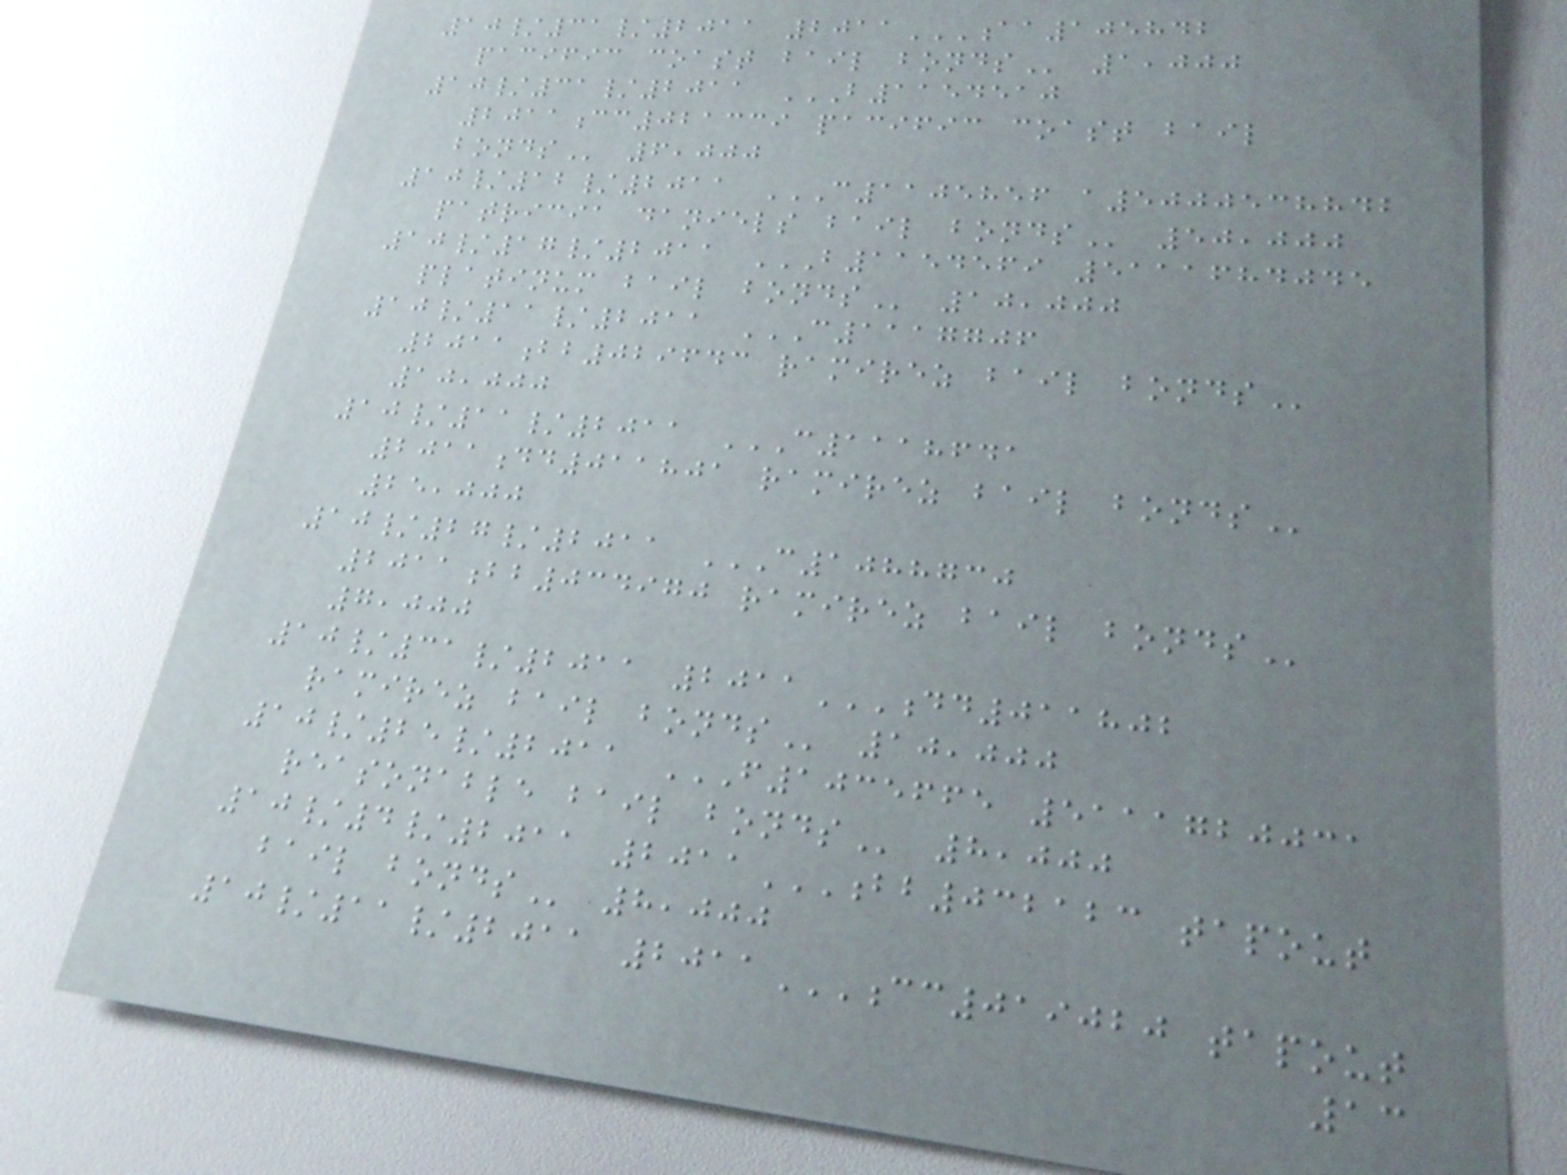10/31/2011 2011AA105842
PACIFIC COAST BAIL BONDS 1,000
10/31/2011 B1154510
2011CC021339 PACIFIC COAST BAIL
BONDS 6,000
10/12/2011 C1105856 A5000538842
PATRICIA DANIELS BAIL BONDS 50,000
10/17/2011 B1154569 5111684045
PLATINUM BAIL BONDS 10,000
10/11/2011 C1117706
2011BB029643 RAMIREZ BAIL BONDS
10,000
10/11/2011 C1118641
2011DD011801 RAMIREZ BAIL BONDS
25,000
10/27/2011 C1088730
2011BB034970 RAMIREZ BAIL BONDS
7,000
10/31/2011 2011DD011802
RAMIREZ BAIL BONDS 10,000
10/25/2011 F1035665 5111720031
REASONABLE BAIL BONDS 8,000
10/4/2011 2011BB032123 TAPOUT
BAIL BONDS 8,000
10/11/2011 2011CC019020 TAPOUT
13
